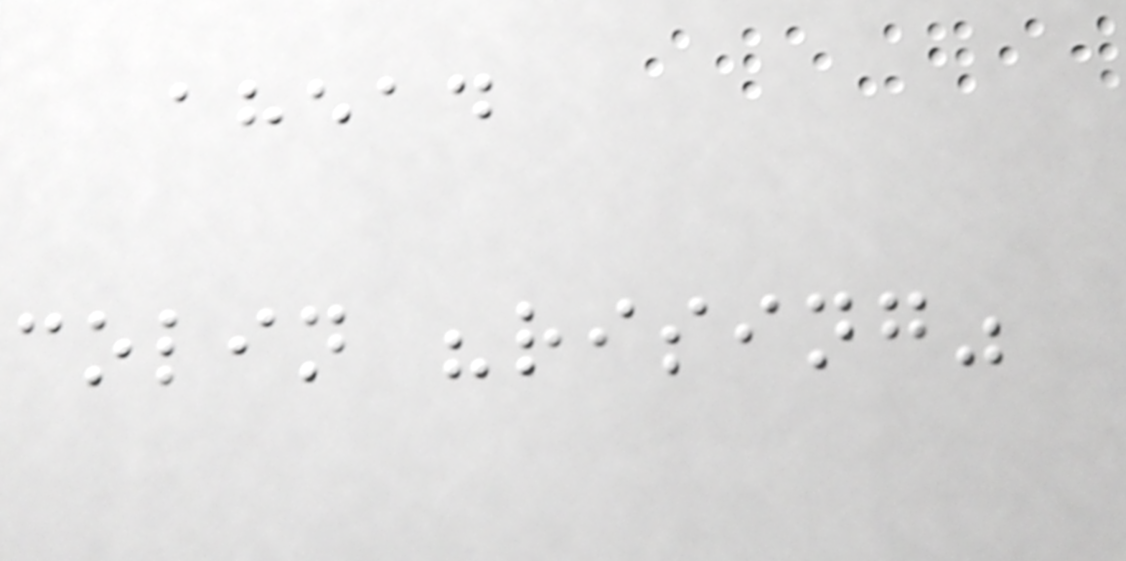ahead
colin "rising"
